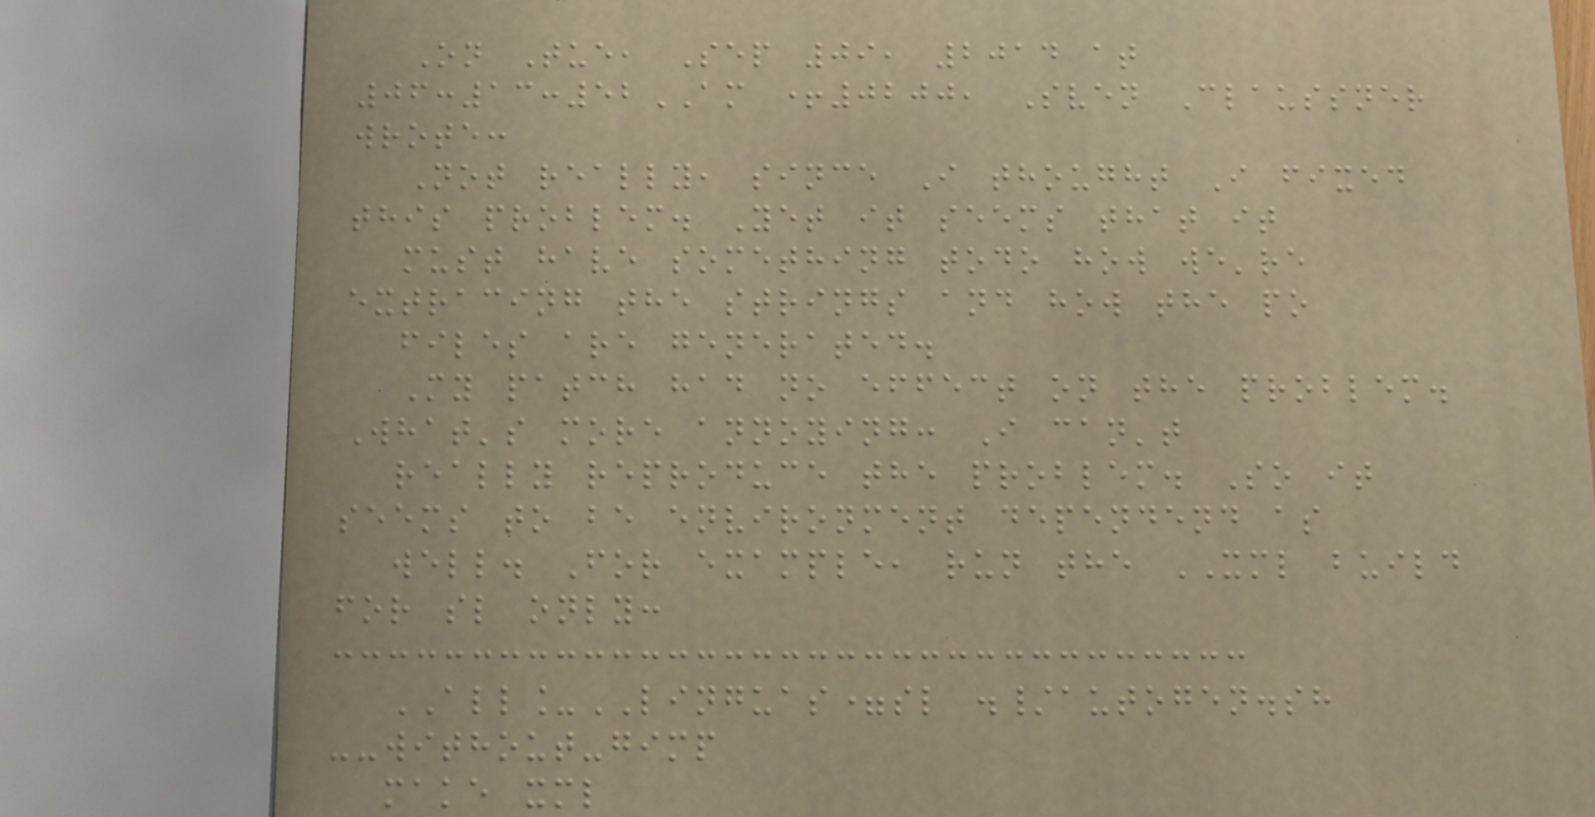On Tue, Sep 09, 2014 at
06:13:52AM +0200, Sven Claussner
wrote:
Not really, since I thought I fixed
this problem. Yet it seems that it
must have something todo how we're
extracing the strings and how the po
files are generated.
My patch had no effect on the problem.
What's more annoying: I can't
really reproduce the problem. So it
seems to be environment dependend as
well. For example, run the XML build
for sl only:
ALL_LINGUAS=sl ./autogen.sh
--without-gimp
make xml
